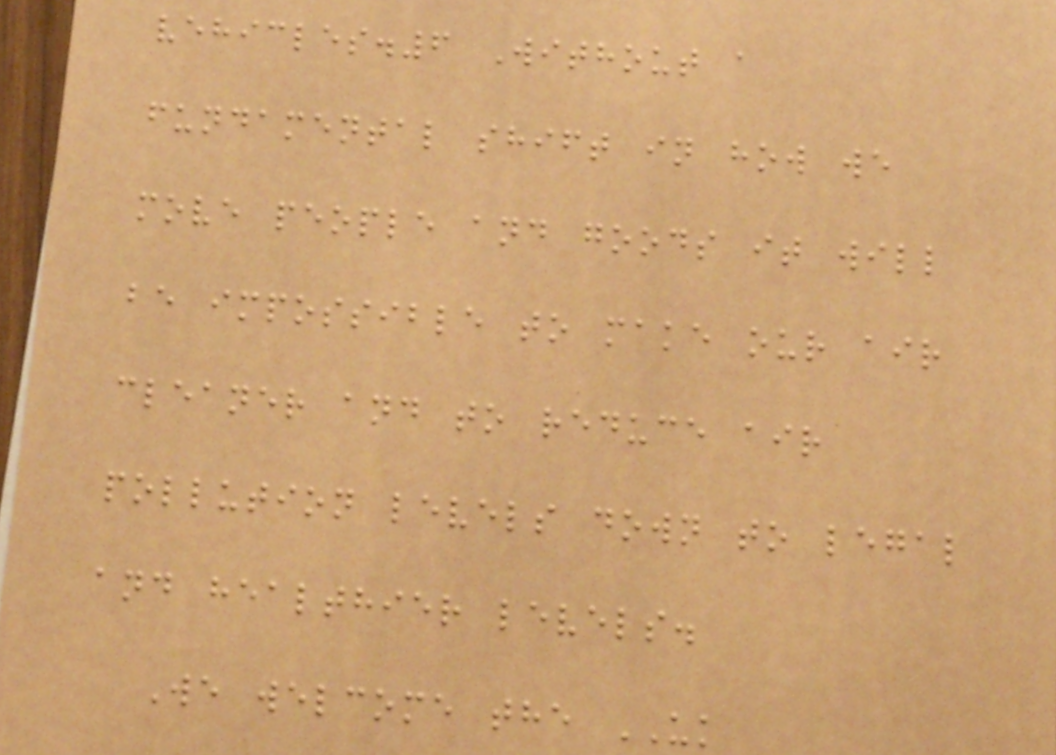vehicles.6 Without a
fundamental shift in how we
move people and goods it will
be impossible to make our air
cleaner and to reduce air
pollution levels down to legal
and healthier levels.
We welcome the UK
